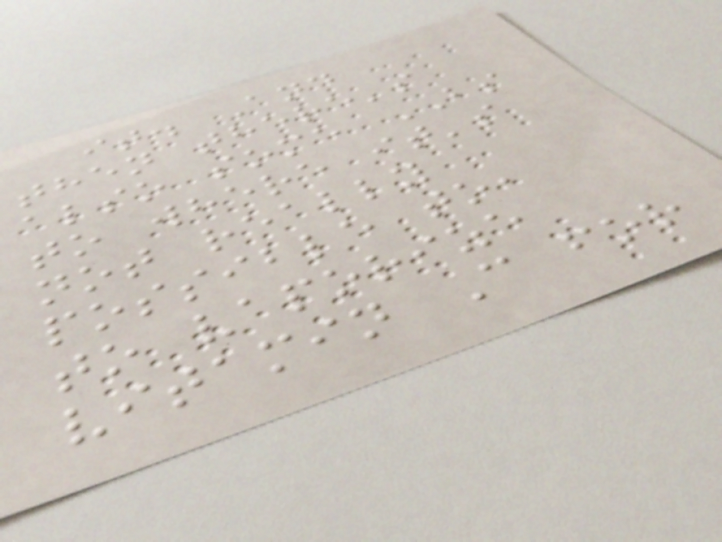it. And
then there's
also some BS
to where it's
not really
possible to,
to vaporize
vitamin C for
